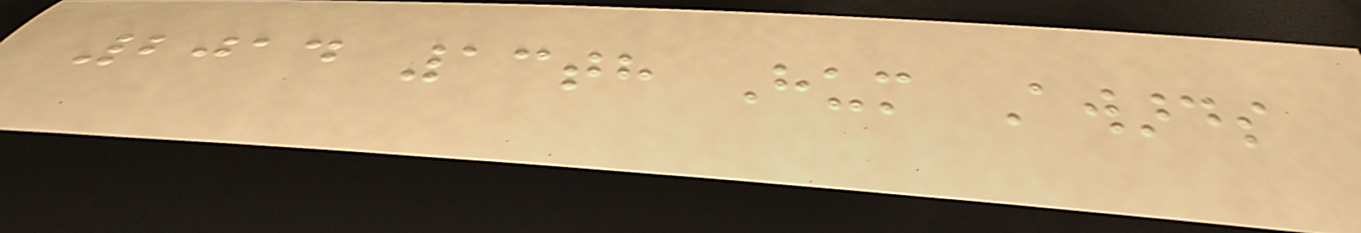2014 13th Hum Awards
